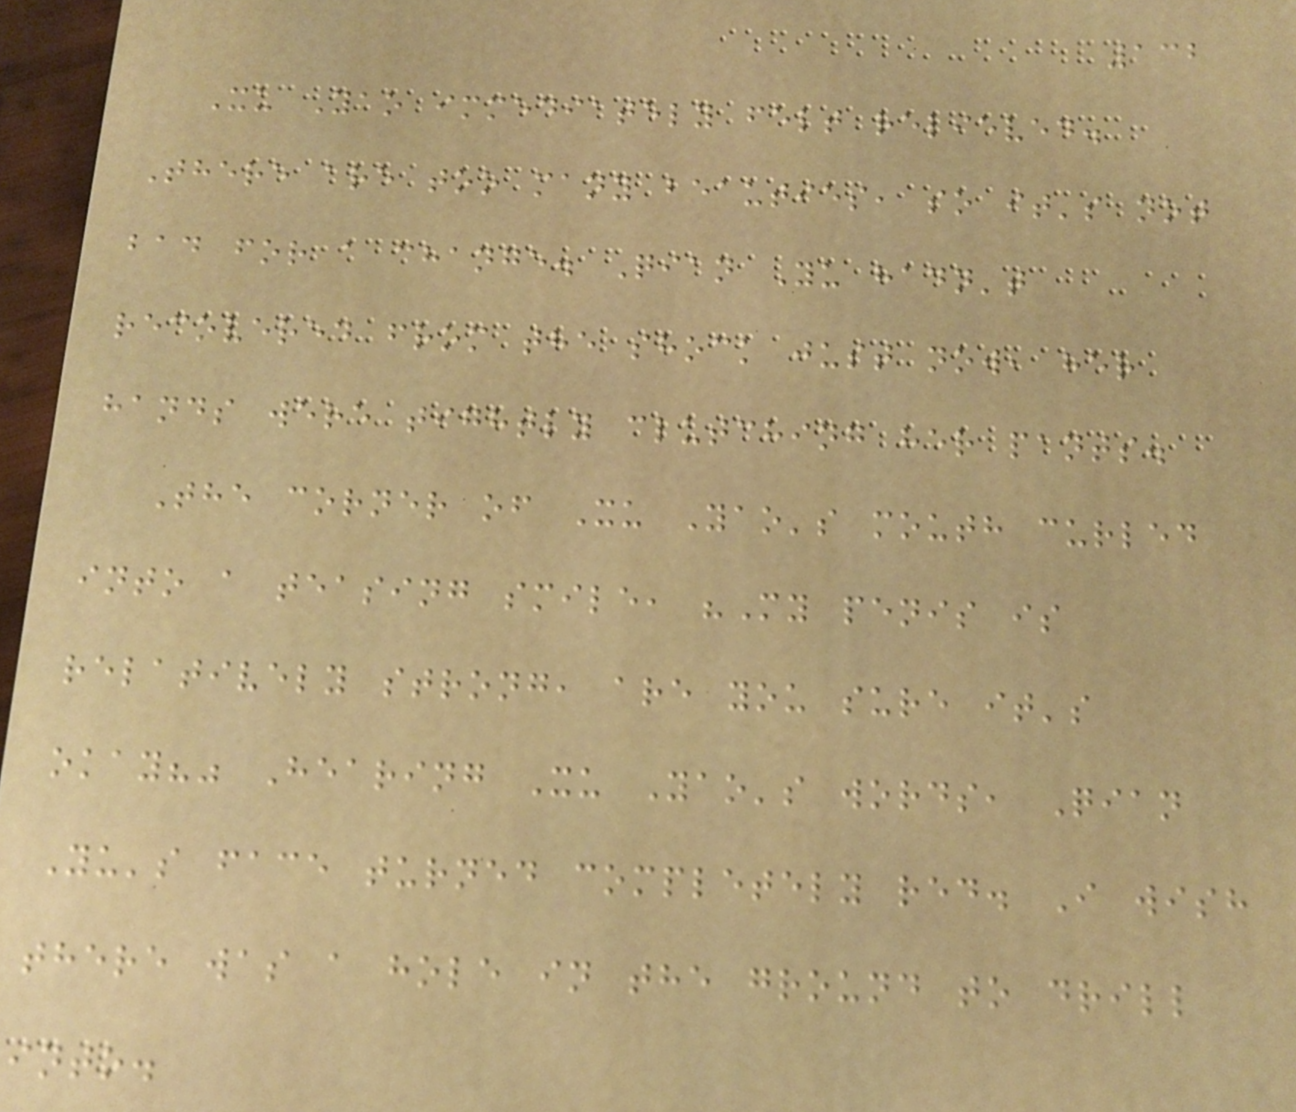132
Xu Yao immediately felt relieved.
There are too many beauties, so it's not
bad for a change. Qian Yu hadn't
recovered from the shock just now, her
hands were tightly clutching her pants.
The corner of Xu Yao's mouth curled
into a teasing smile, "My penis is
relatively strong, are you sure it's
okay?" Hearing Xu Yao's words, Qian
Yu's face turned completely red. I wish
there was a hole in the ground to drill
into.
